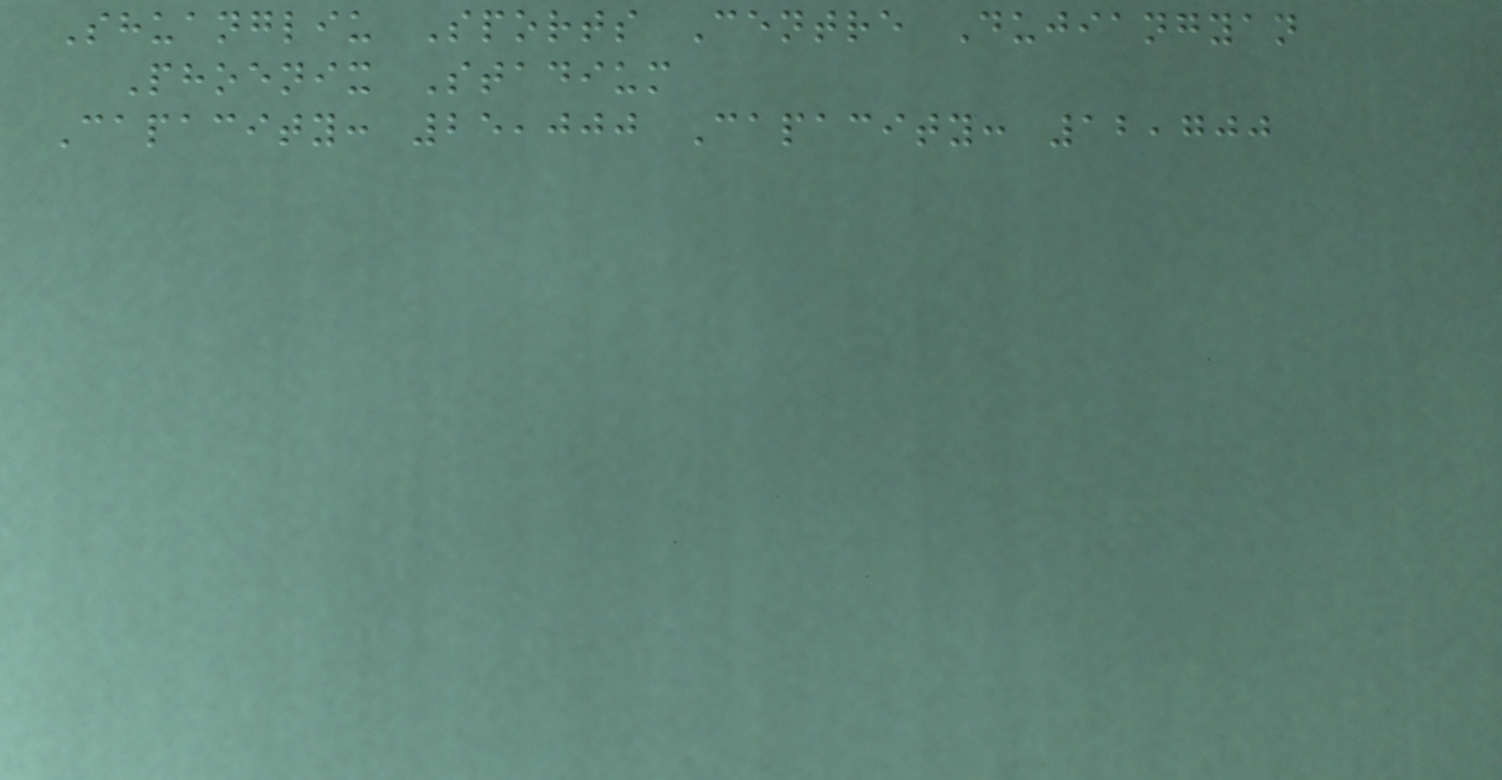Shuangliu Sports Centre Dujiangyan
Phoenix Stadium
Capacity: 25,000 Capacity: 12,700
